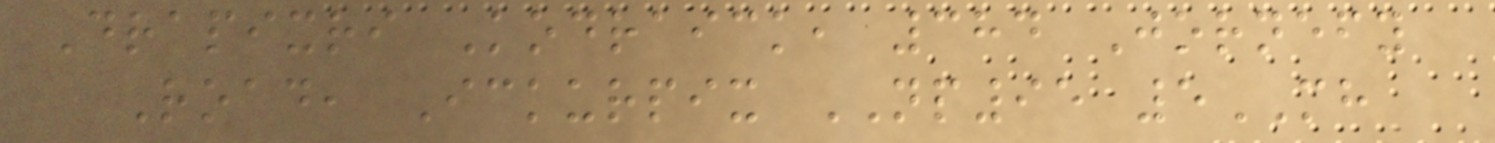Drapixri Kodraick, 384 Jornefy
Road, Ickurpix NP95 5MH
